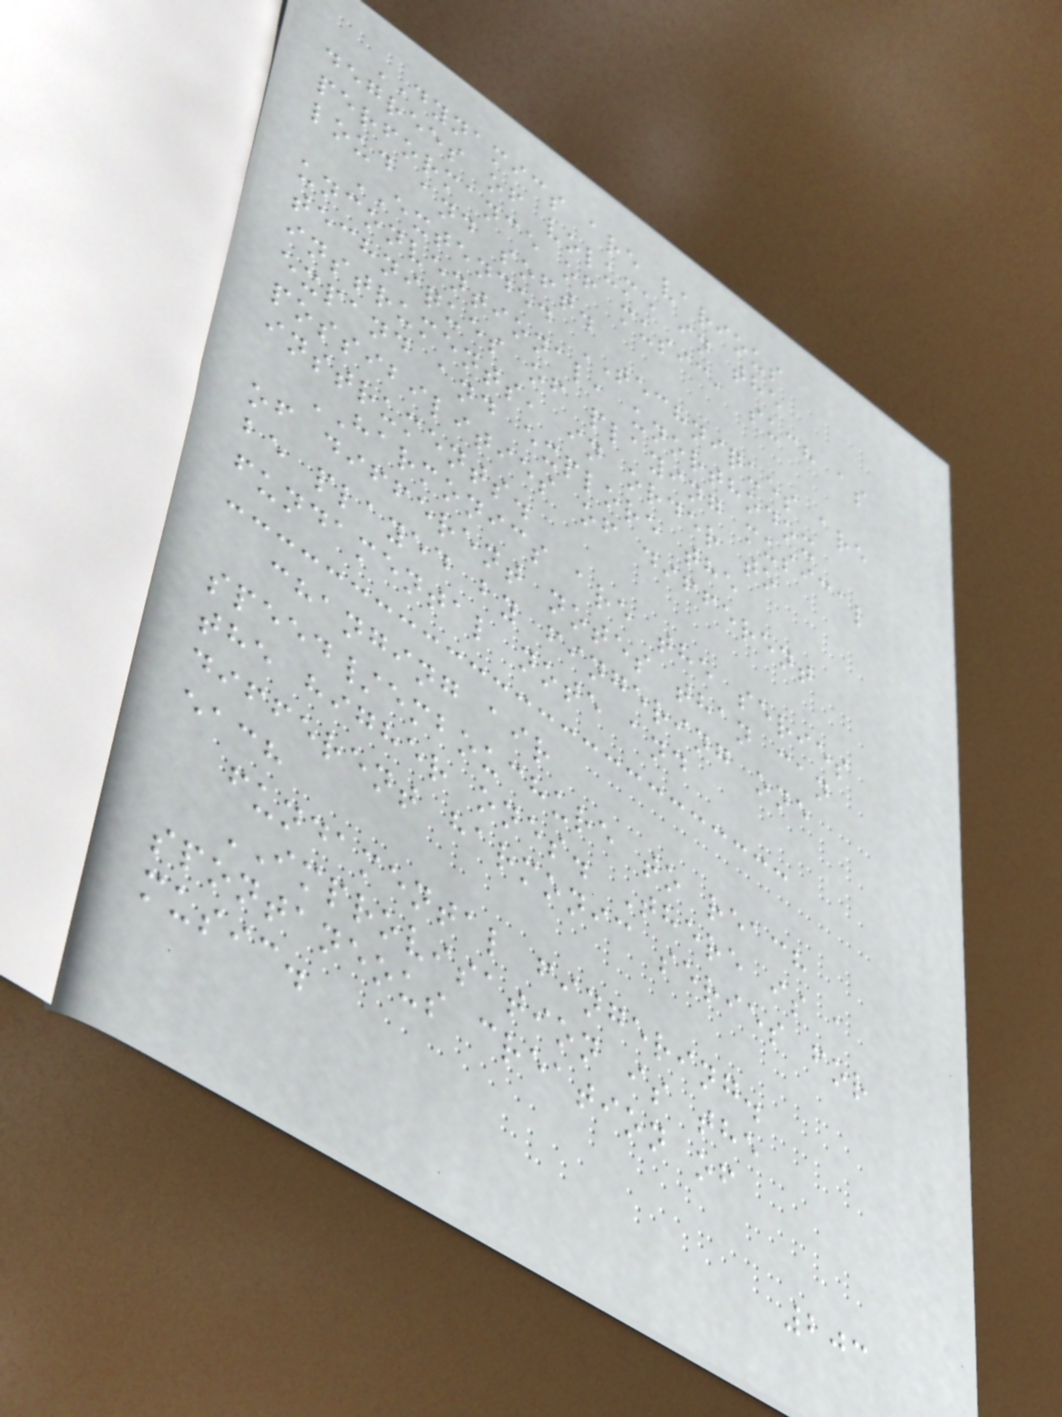DYNAMICS are various
degrees of volume in the
performance of music, such as
loud and soft.
EXTENDED TECHNIQUES are
unconventional, unorthodox
techniques of playing musical
instruments, in order to
expand and explore the
possibilities of different
instruments.
HARMONICS are the series
of different notes than can
be played by fingering one
fundamental note and
changing air
speed/embouchure to reach
the higher ones. There is a
different harmonic series for
each
fundamental fingering.
IMPROVISATION is the
spontaneous creation of
music.
203
